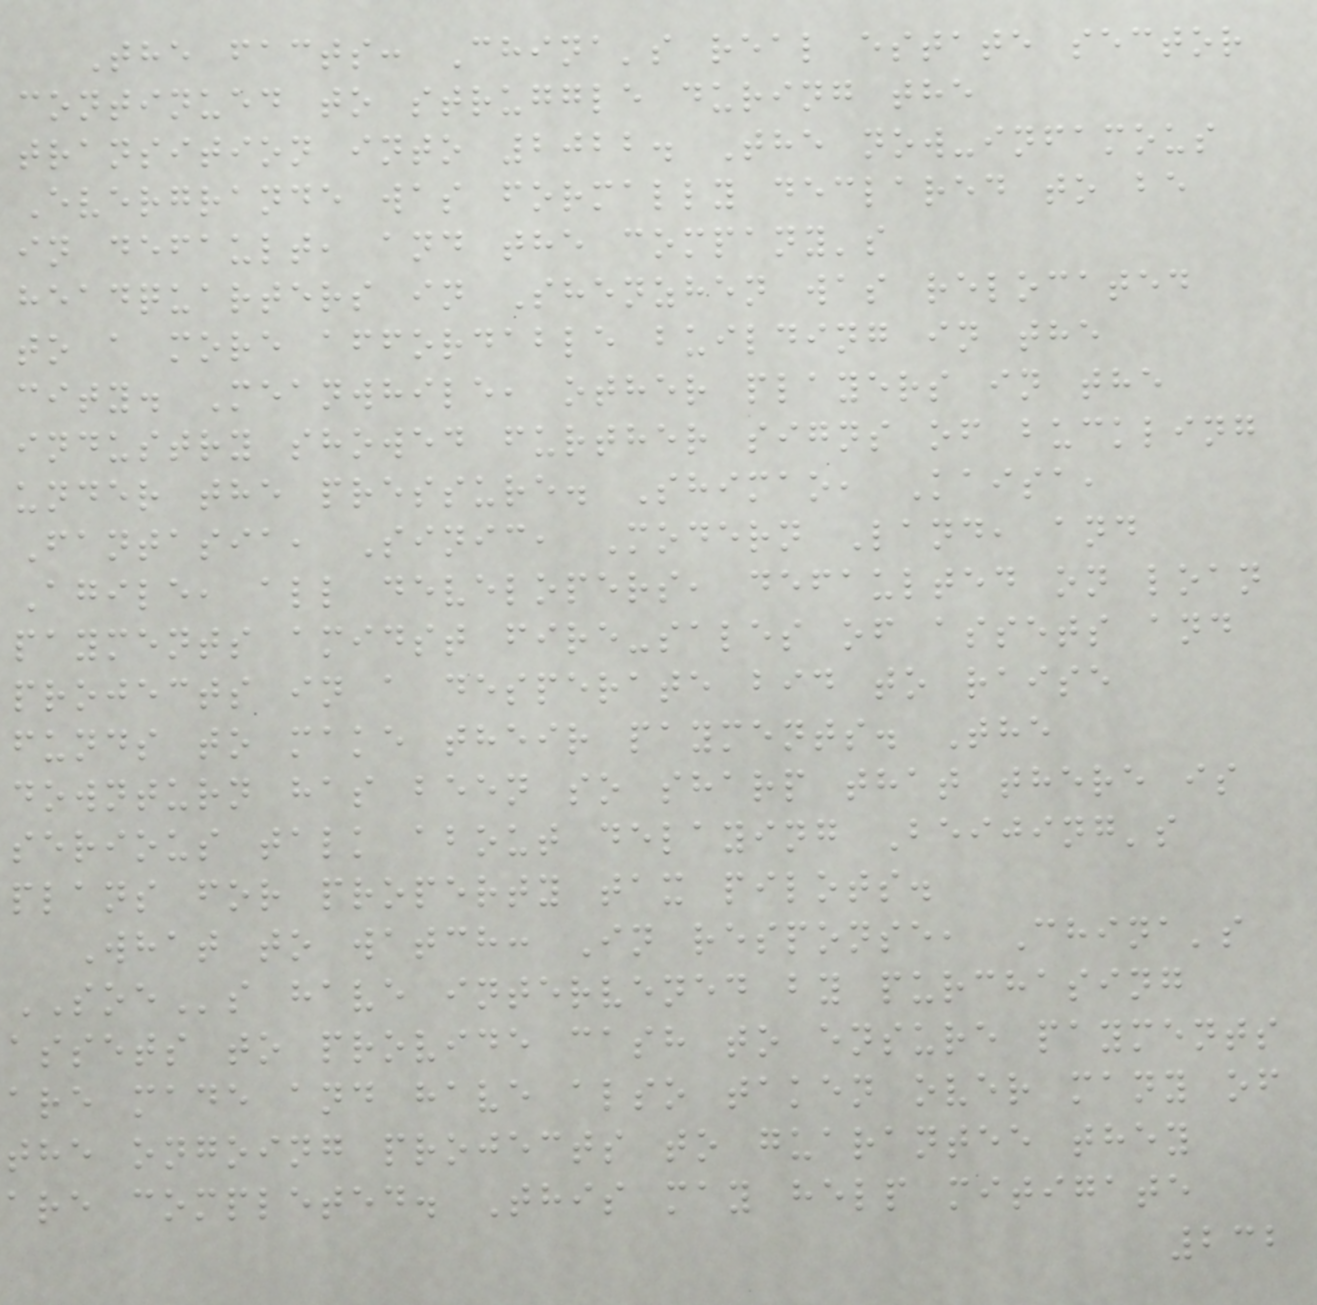The facts: China's real estate sector
continued to struggle during the
transition into 2022. The now-infamous
Evergrande was formally declared to be
in default, and the company's
headquarters in Shenzhen was relocated
to a more affordable building in the
city. Meanwhile, other players in the
industry showed further signs of buckling
under the pressure. Shimao, Kaisa,
Fantasia, Sinic, Modern Land, and
Agile, all developers, defaulted on loan
payments amidst fire-sales of assets and
projects in a desperate bid to raise
funds to make their payments. The
downturn has been so sharp that there is
serious talk about delaying Beijing's
plans for property tax pilots.
What to watch: In response, China's
SOEs have intervened by purchasing
assets to provide cash to ensure payments
are made and have also taken over many of
the ongoing projects to guarantee they
are completed. This may help mitigate
232
